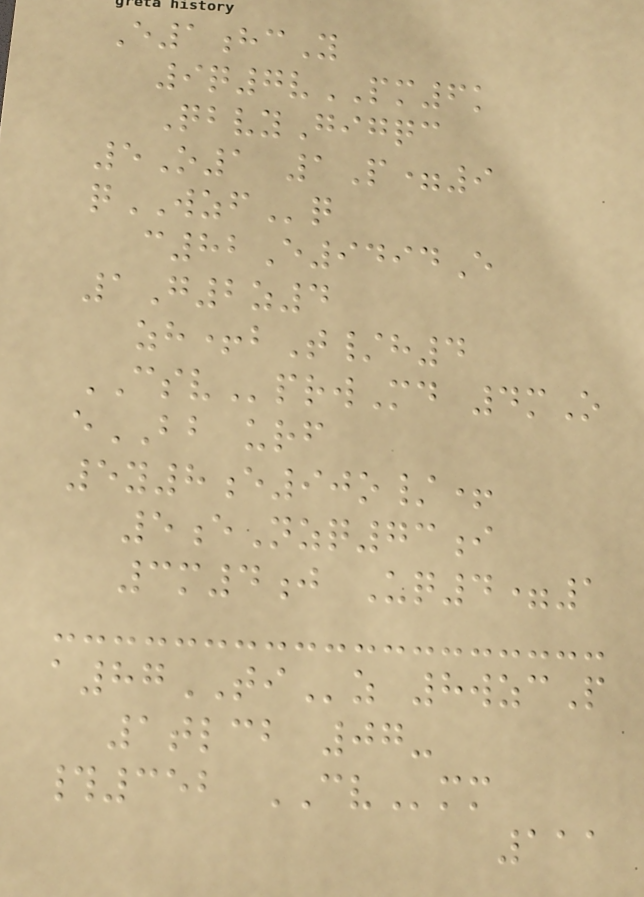E1hcY
9q7vPM6k
QbvyGigqc
5O1 1P=9
qWZFq
c82E9494E
1G2z4
zh+bT/h4
CSVprwMd 4mO
eBB urf
5y8e90o/+
5eNzq73i
3m4j Uq4=1
a87TIz 8wzcP
1tlcb 07-
#352 CVmm
111
